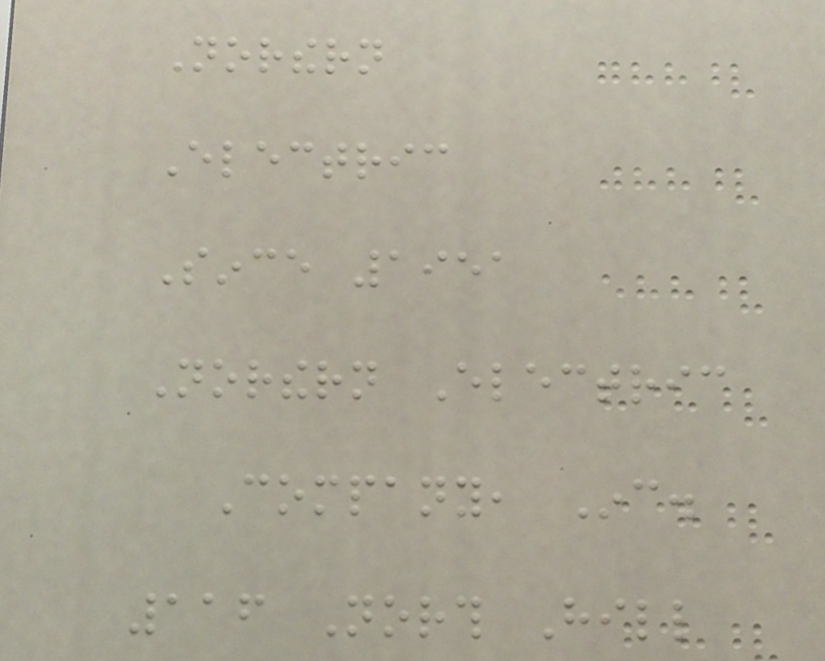Northern
Electric
Since 1951
Northern Electric
Company, Inc.
116 North Hill
